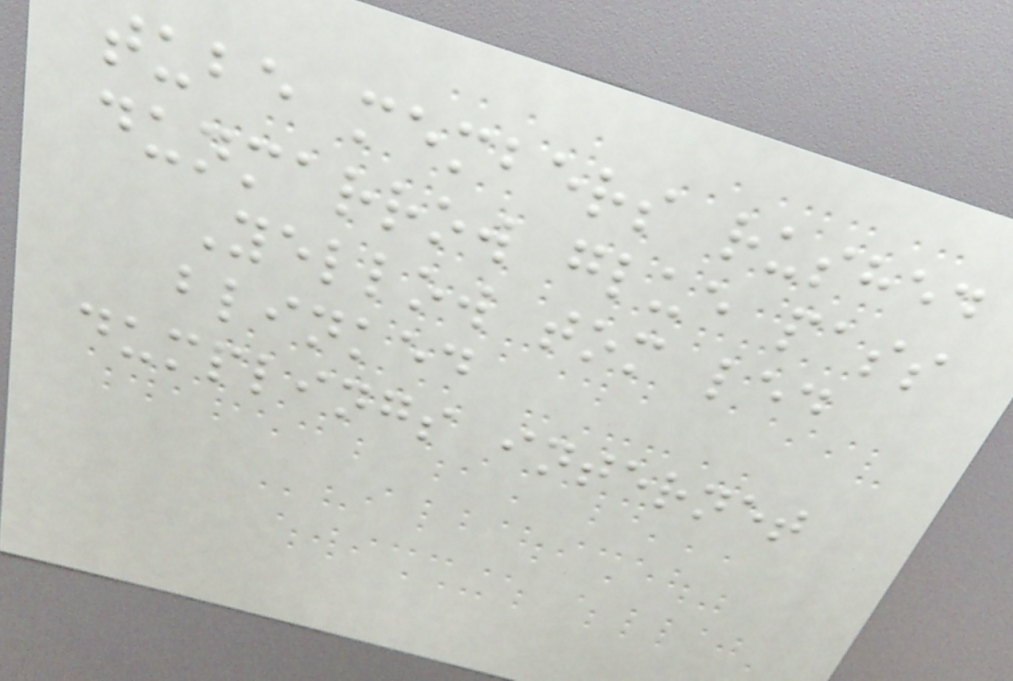tube members rushed
dunmarrow glue pass
Yellow tom led
blinked
dumplings internet
